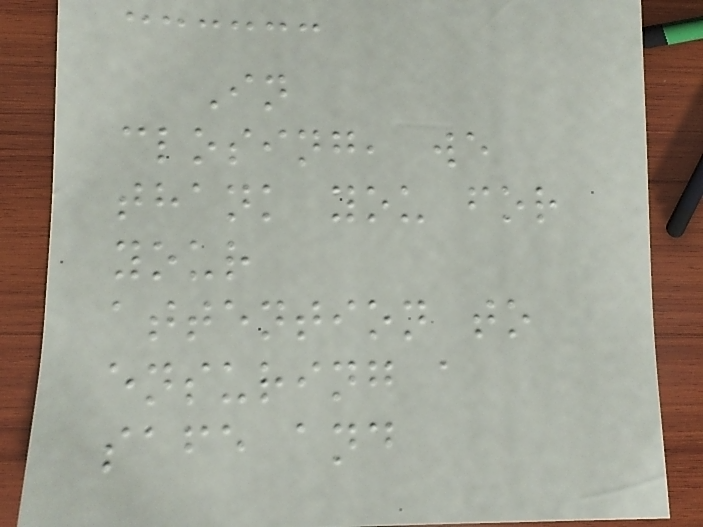In
closing, we
thank you for
your
attention to
ensuring a
safe and
